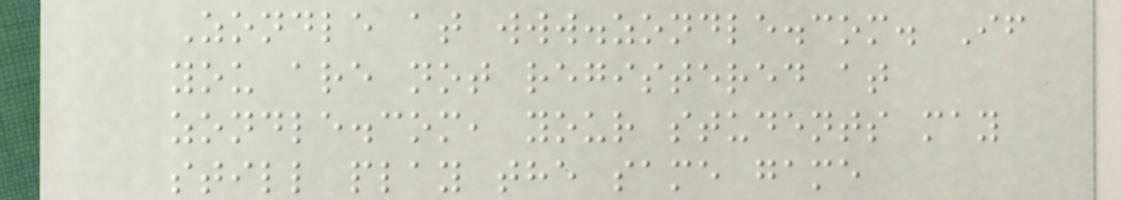Zondle at www.zondle.com. If
you are not registered at
zondle.com, your students may
still play the same game
